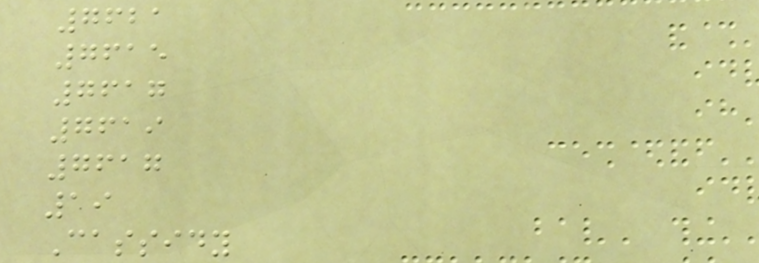7621
7615
7617
7619
7617
19
Cassidy
